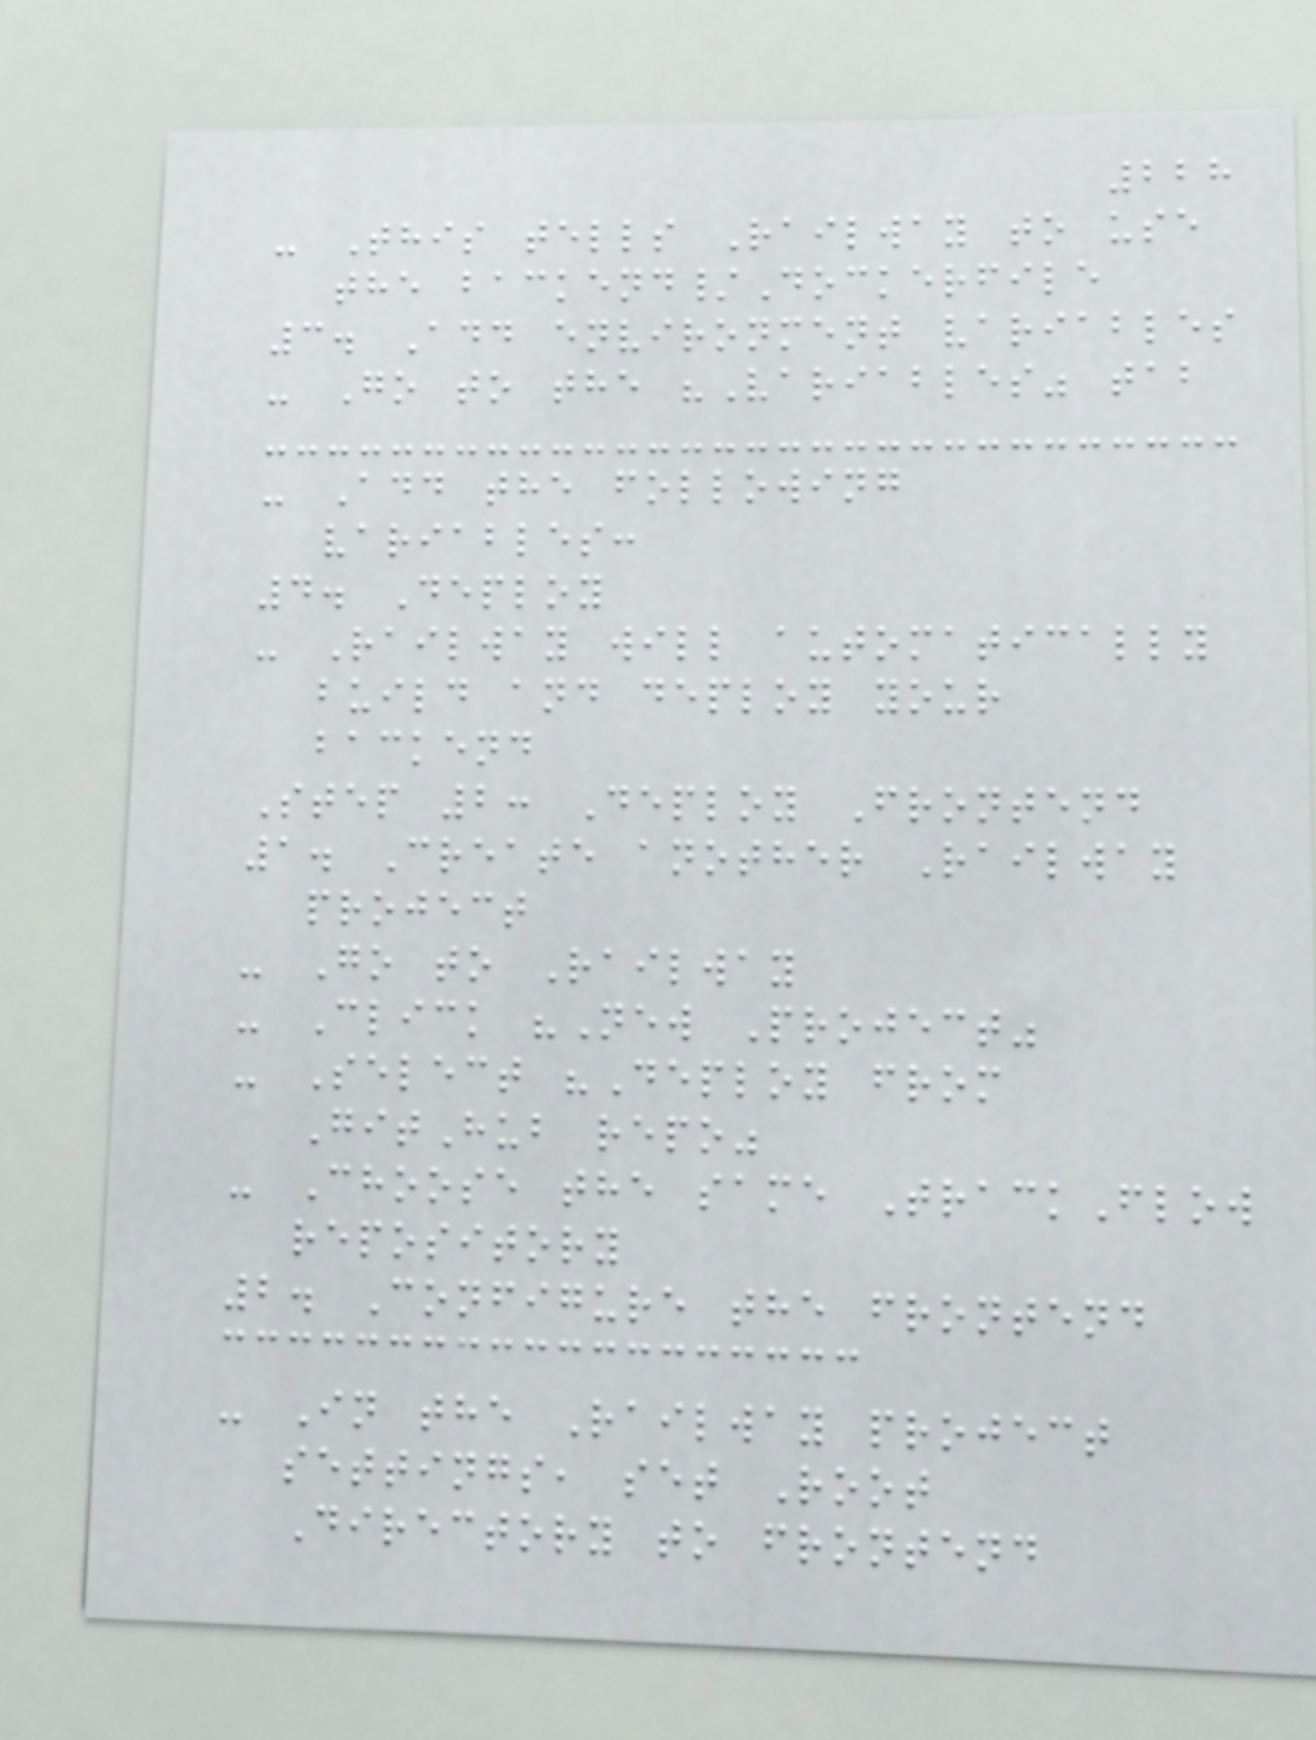228
- This tells Railway to use
the backend/Dockerfile
3. Add environment variables
- Go to the "Variables" tab
- Add the following
variables:
4. Deploy
- Railway will automatically
build and deploy your
backend
Step 2: Deploy Frontend
1. Create another Railway
project
- Go to Railway
- Click "New Project"
- Select "Deploy from
GitHub repo"
- Choose the same TrackFlow
repository
2. Configure the frontend
- In the Railway project
settings, set Root
Directory to frontend
